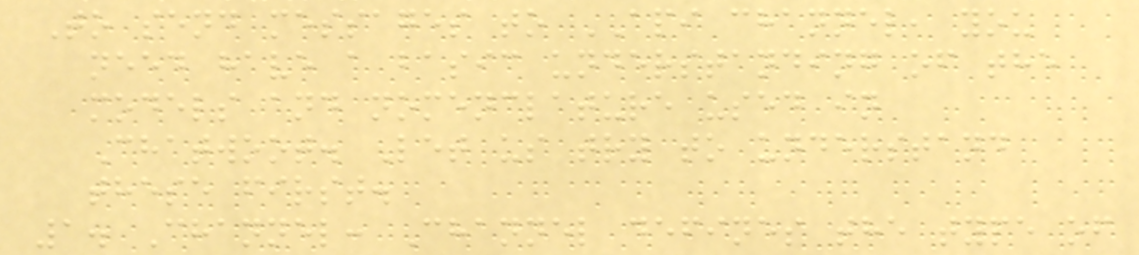To send messages to API channel, you
need have a basic understanding of the
models and nomenclature used in
Chatwoot. Let us try to understand
these first.
1. Channel: Channel defines the type of
